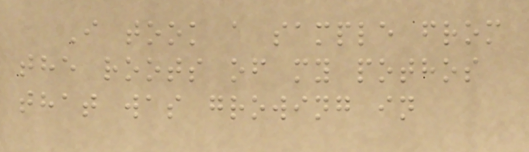I took a sample from
the roots of my pothos
that was growing in
